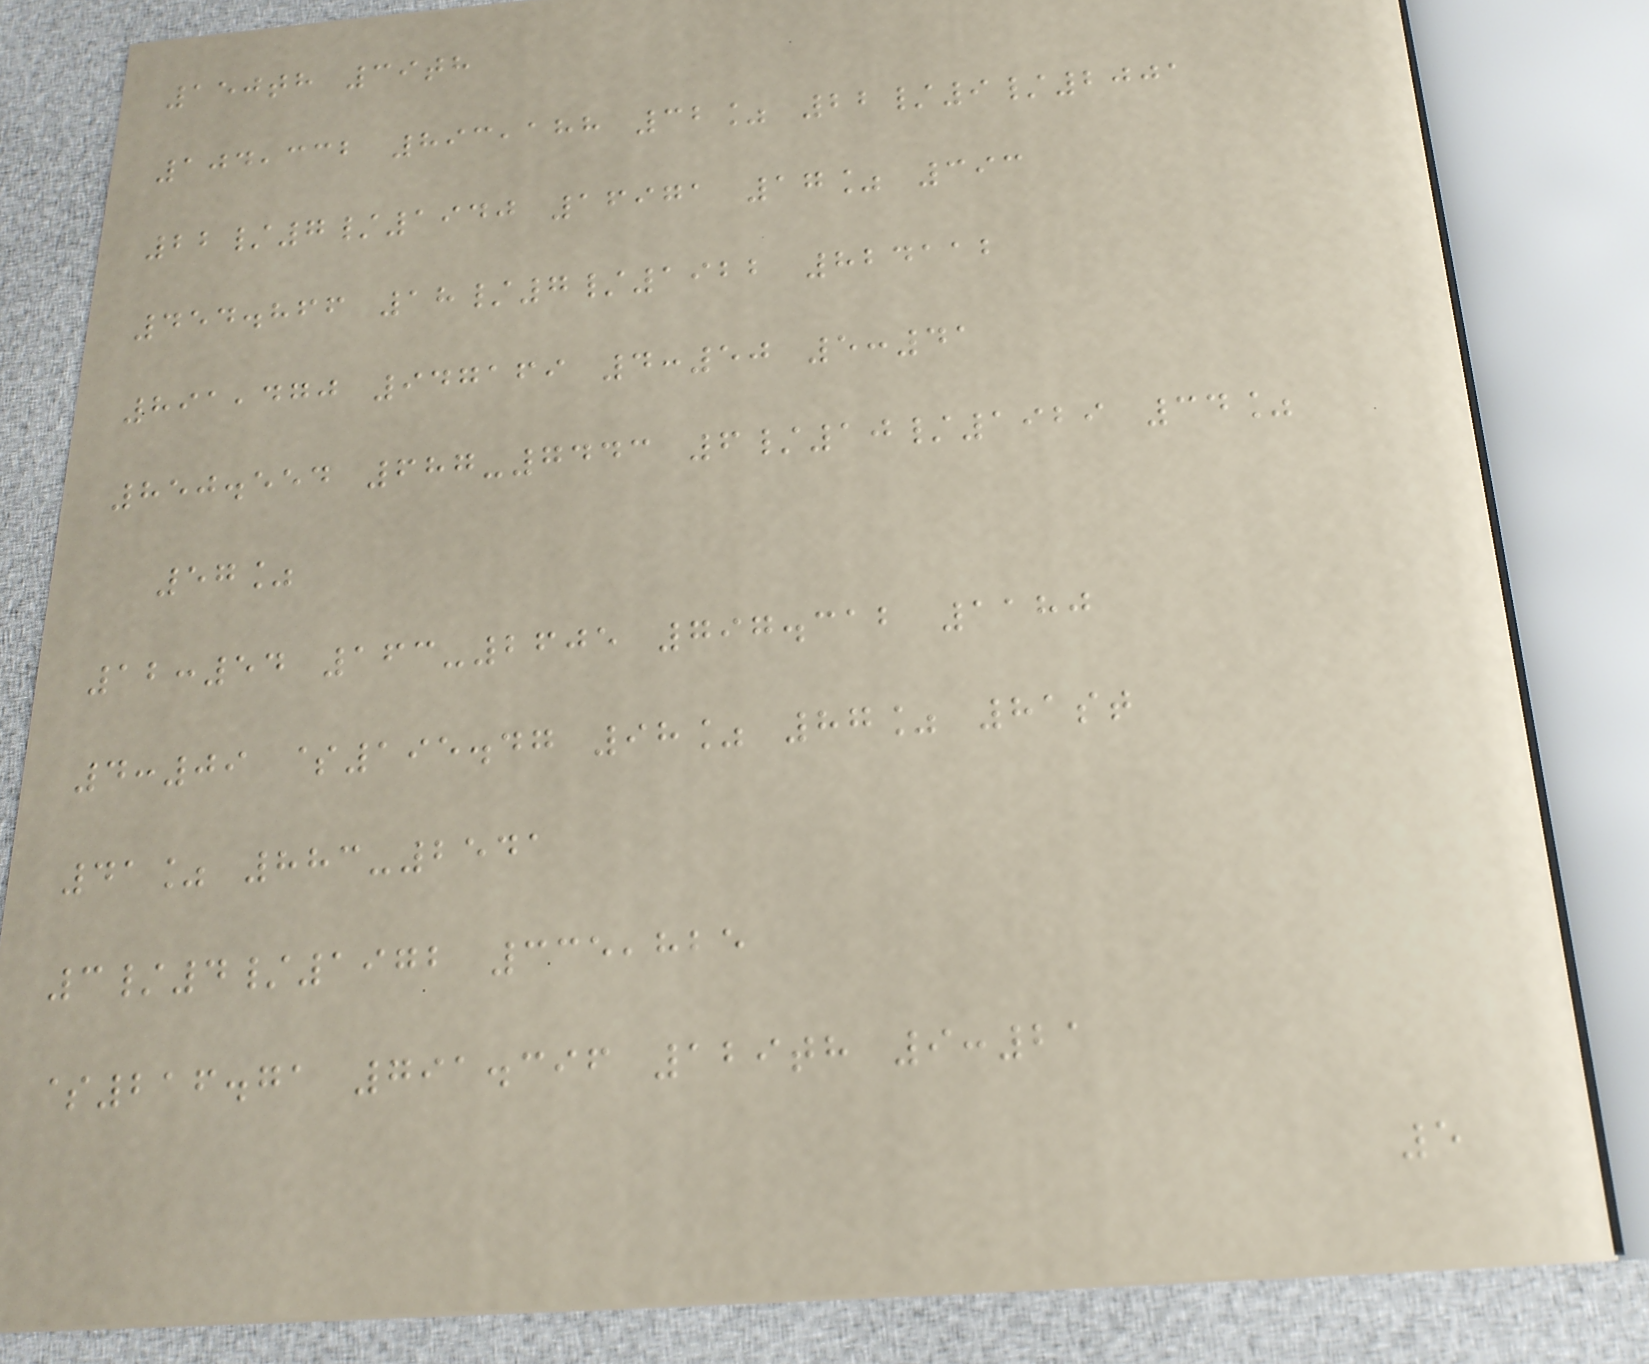150th 39th
104,332 893,188 32% 22/9/2001
22/7/1940 16971 17% 393
454.866 18/7/1922 824112
891,470 947169 4:50 5:41
850.554 687-7443 6/10/1929 34%
57%
12:54 163-2605 797.312 1180
4:09 $195.47 98% 87% 81st
41% 883-2541
3/4/1972 335,825
$216.71 791.396 129th 9:21
5
